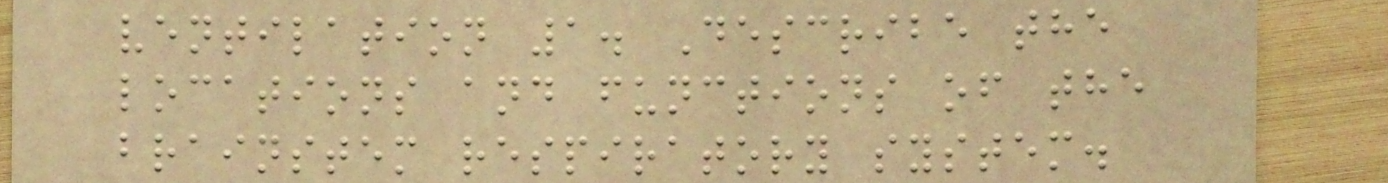ventilation 1. Describe the
locations and functions of the
brainstem respiratory system.
